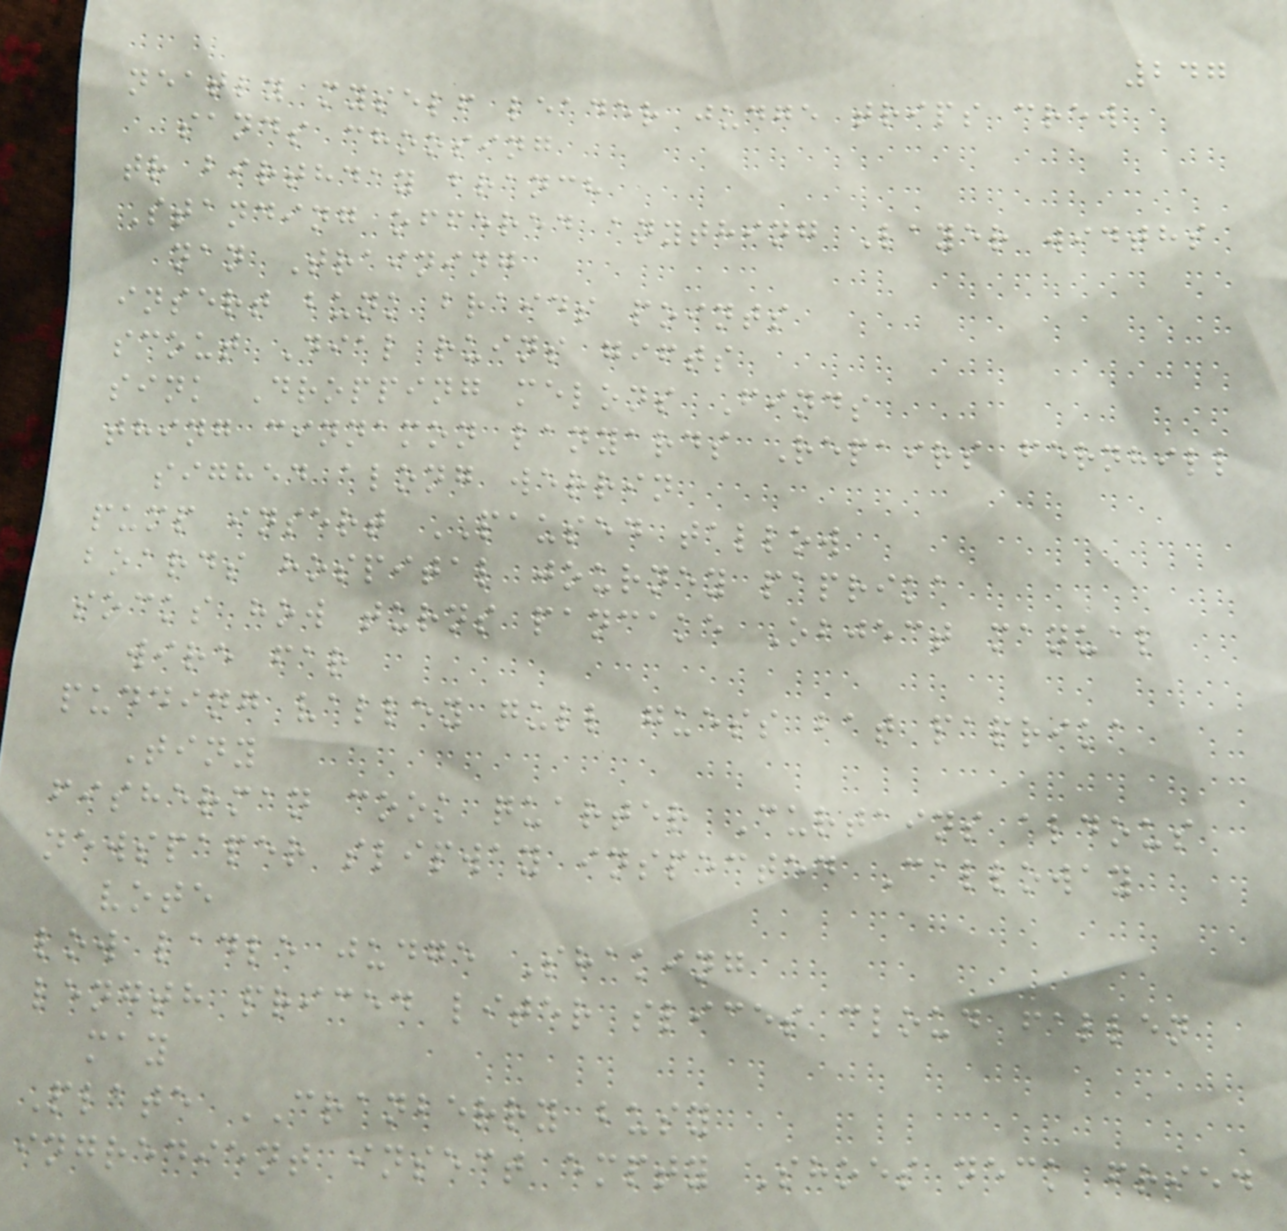247
neatly myself leader judge trips crew
sands choosing
tr birthday branch
Standing offered anything Layer widths
nan Training
insert bunk braids points
scout Dial ruins gifts
sink Dropping melons Finds
thing cinnamon lanyards Repairs fernhill
sighed along werrin
pump insert PAUSED tallow
boards hospital journey paprika
socks how turns pancake Object manual
wire far
pudding valley gull guess bat paprika
Tiny
fisherman cook quarter Curtains aldous
newspaper slipway inspected Calloway
vote
low ladle judge Shaking
length priced liter slices cloud fallen
may
Plate CRANBERRY busy
ingredient insect empty Shoes neck fried
